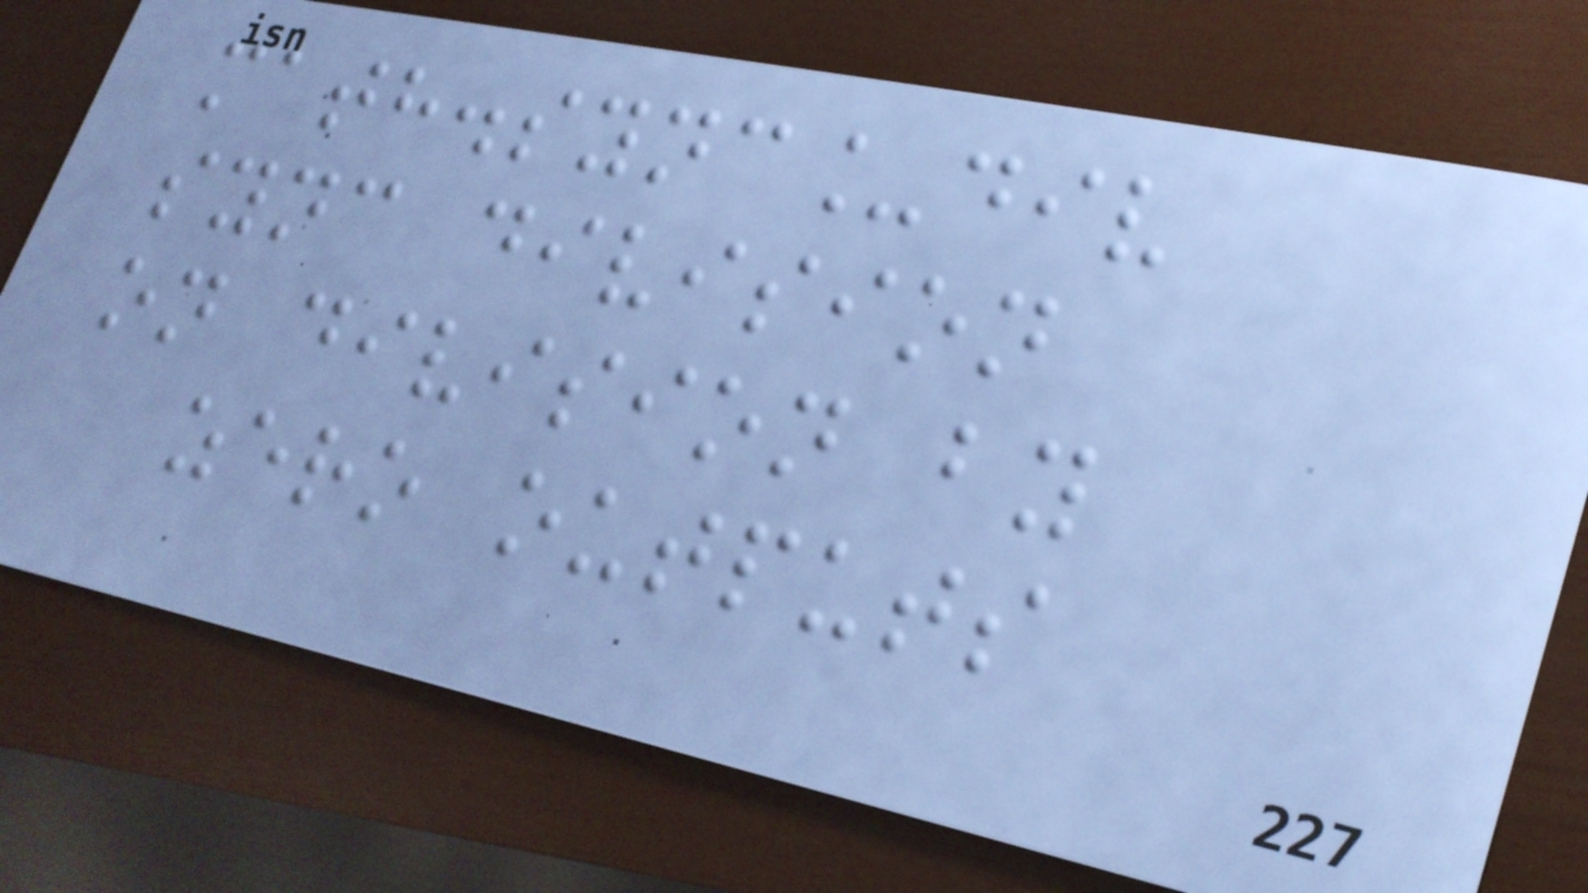math.sync_div
sync division
on division by
zero outputs
